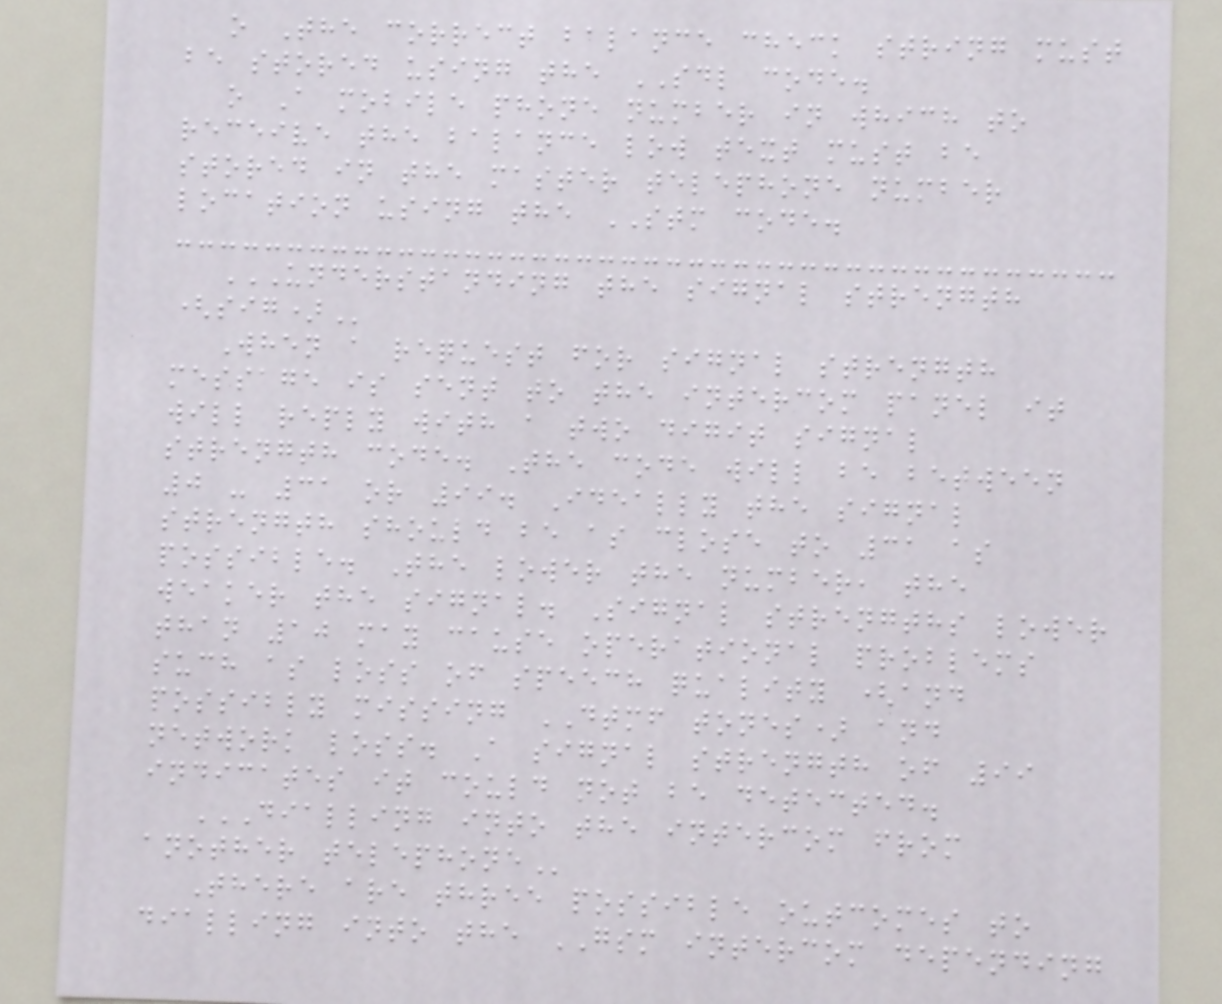o The correct balance check string must
be stored using the SDL code.
o A mobile phone number in which to
receive the balance low text must be
stored in the master telephone number
location using the STM code.
UNDERSTANDING THE SIGNAL STRENGTH
(SIG)
When a request for signal strength
message is sent to the intercom panel it
will reply with a two digit signal
strength code. The code will be between
0 - 31 or 99. Ideally the signal
strength should be as close to 31 as
possible. The lower the number, the
weaker the signal. Signal strengths lower
than 10 may cause operational problems
such as loss of speech quality (and
possibly missing DTMF tones) and
network loss. A signal strength of 99
indicates it could not be detected.
DIALLING INTO THE INTERCOM FROM
ANOTHER TELEPHONE
There are three possible outcomes to
dialling into the GSM intercom depending
